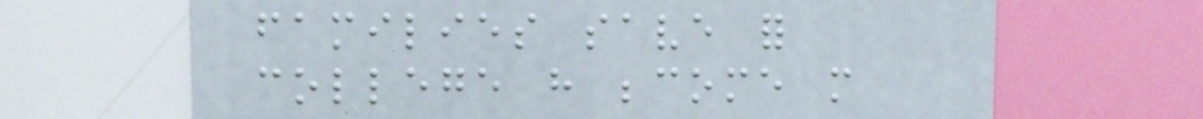families save for
college have become more
